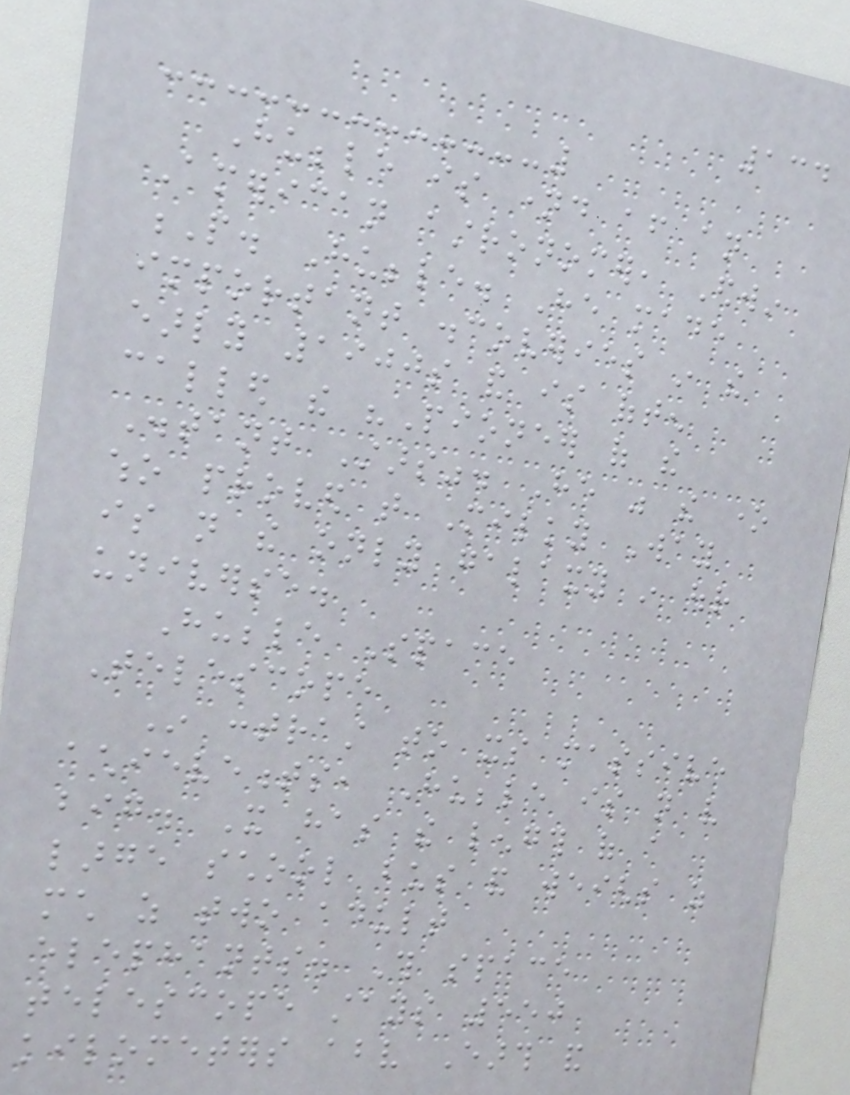134
Hubble is named after an
American astronomer, Edwin
P. Hubble. He made
important discoveries in the
early 1900s and is often
called the "Pioneer of the
Distant Stars". He was the one
who proved that Milky Way
is not the only galaxy in our
universe.
Hubble Space
Telescope
In contrast to its massive
achievements, Hubble is not very
big. It has the length of a
large school bus and weighs as
much as two adult
elephants. This space
telescope stays 550
kilometers above Earth and
